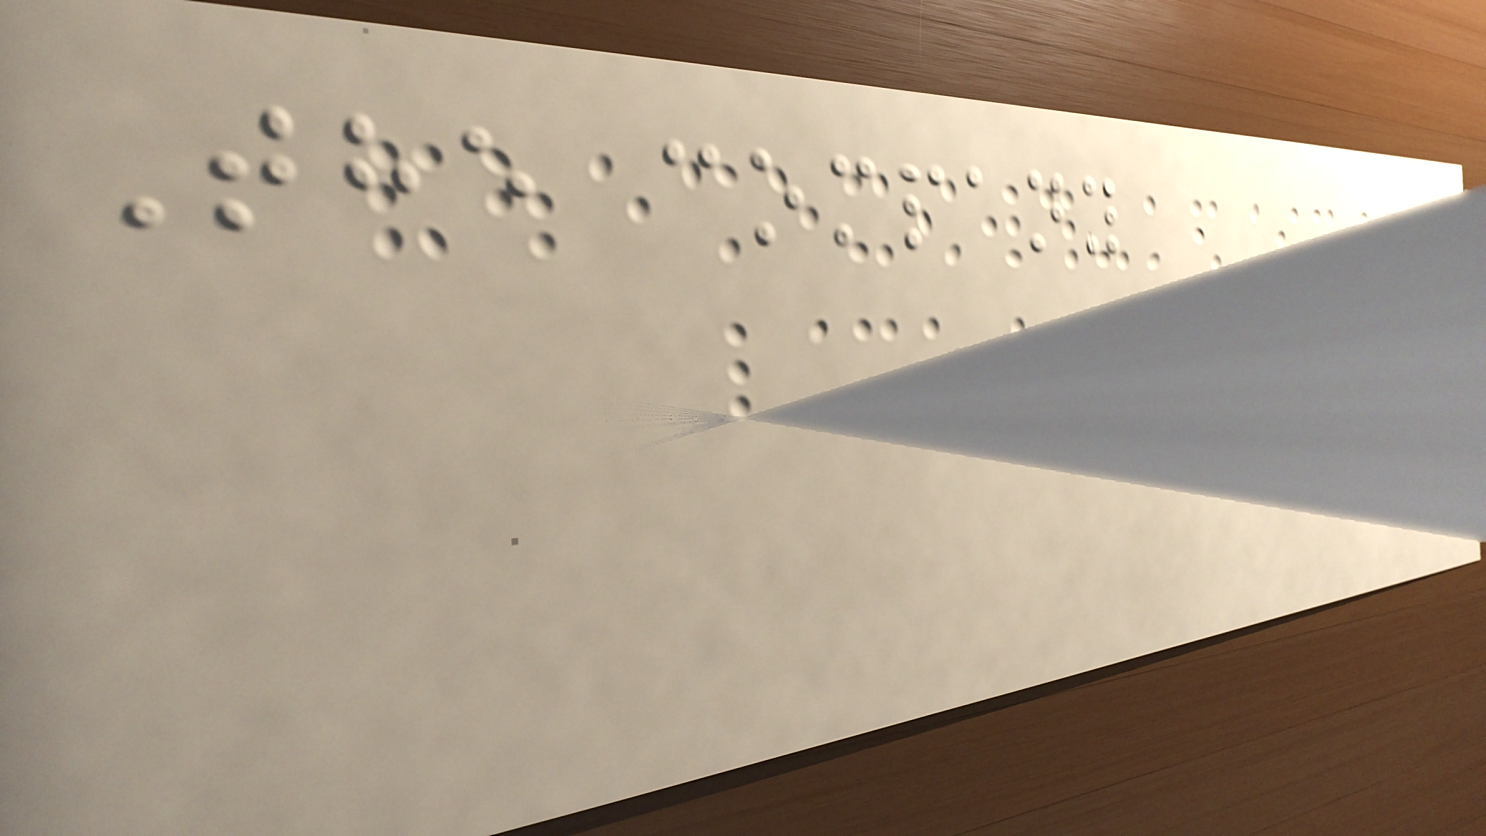The company
